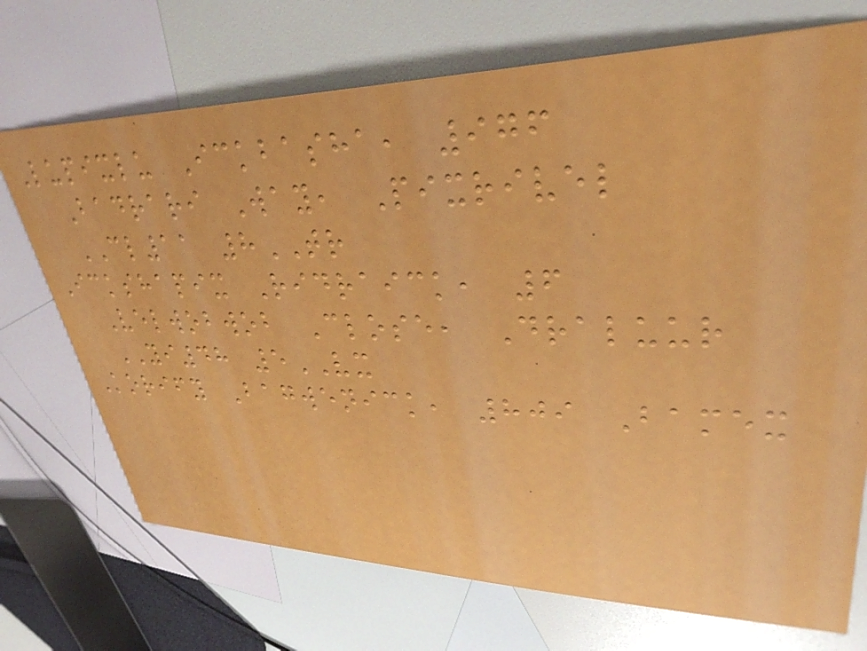Lupixlu Ickbasha, 976
Badrari Way, Pixrivel
CL11 8TR
Ickshapix Ridraick, 6
Velwobwob Close, Draluur
YI48 5VX
Korify Bagwenick, 809 Bamex
